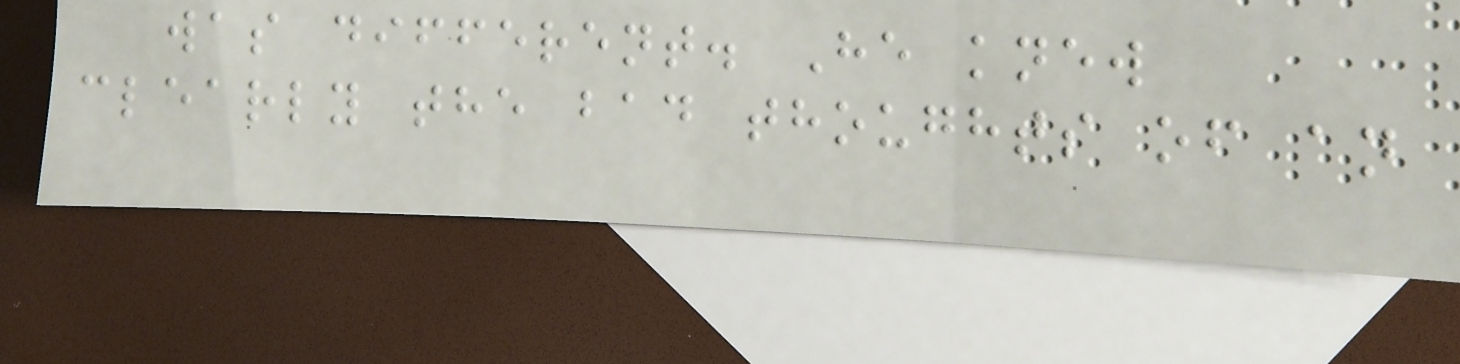was different. He knew
clearly the bad thoughts of an
